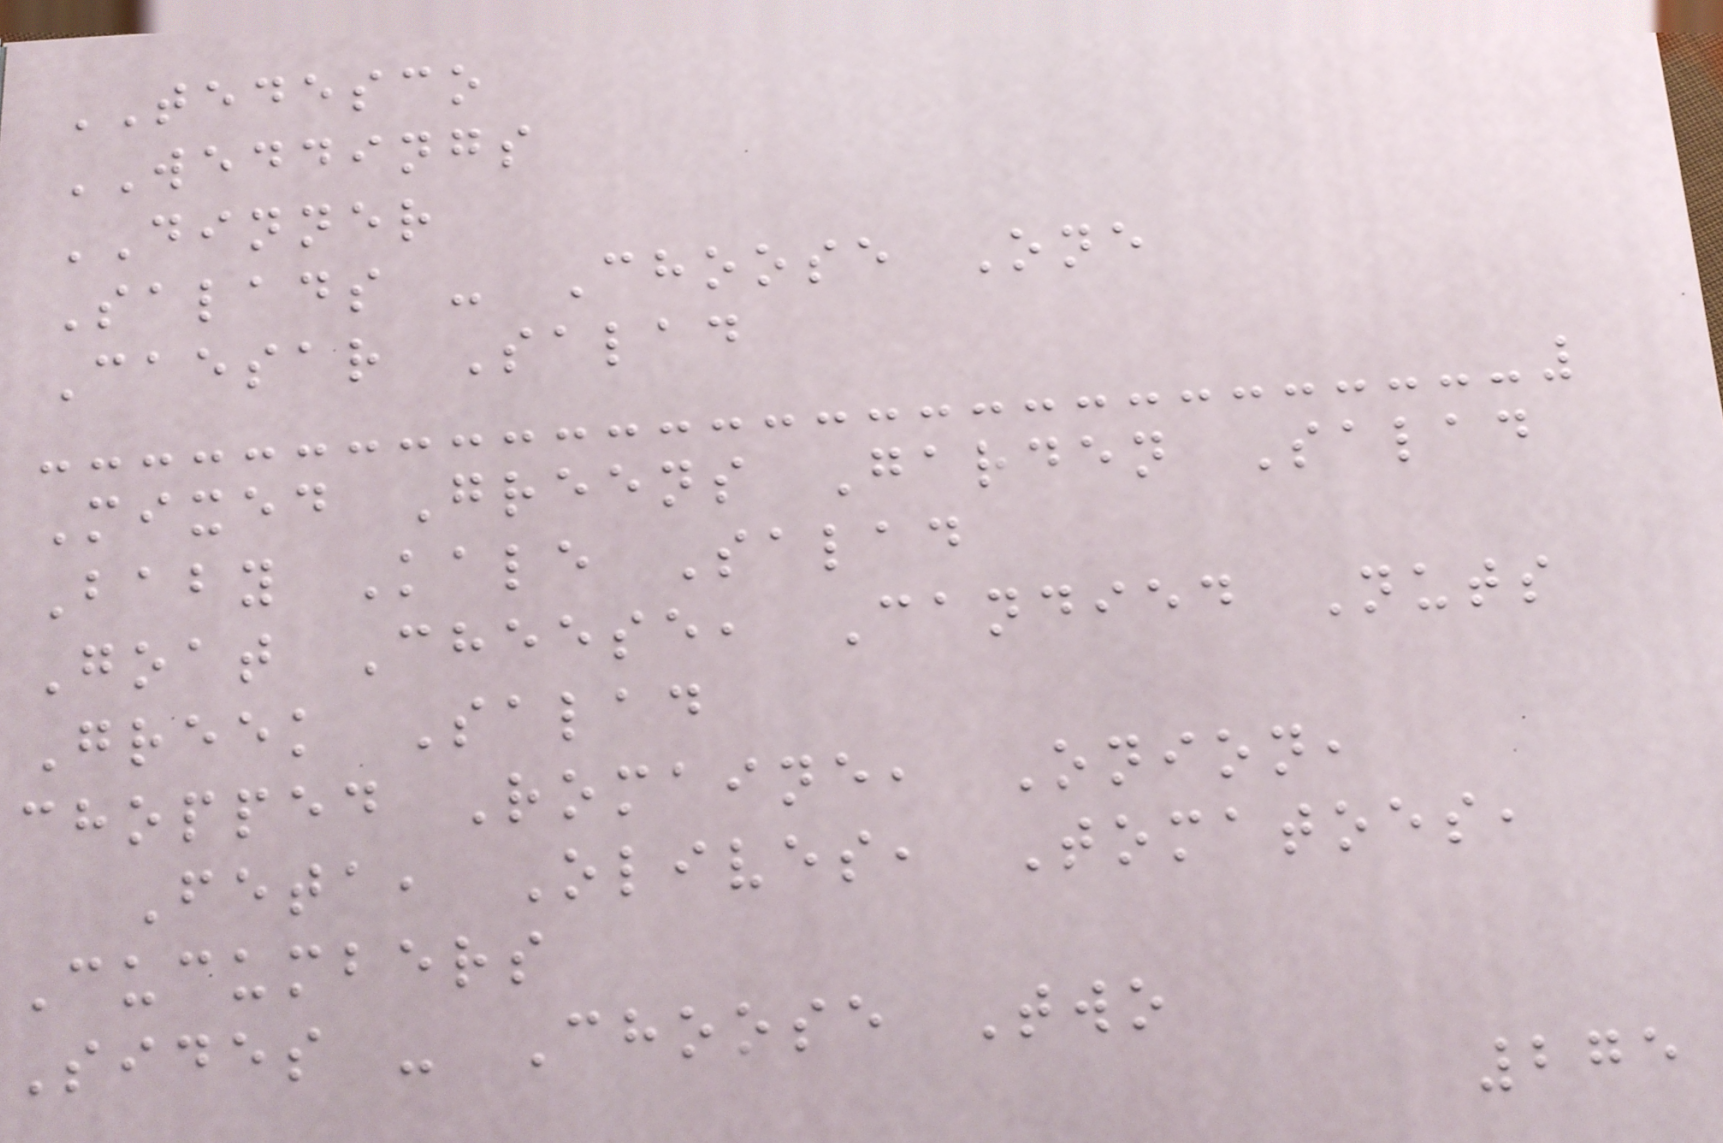TEDESCO
WEDDINGS
DINNER
Salads - Choose One
Caesar Salad
Mixed Greens Garden Salad
Baby Kale Salad
Goat Cheese, Candied Nuts
Greek Salad
chopped Romaine, Onion,
Feta, Olives, Tomatoes,
Cucumbers
Sides - Choose Two
275
